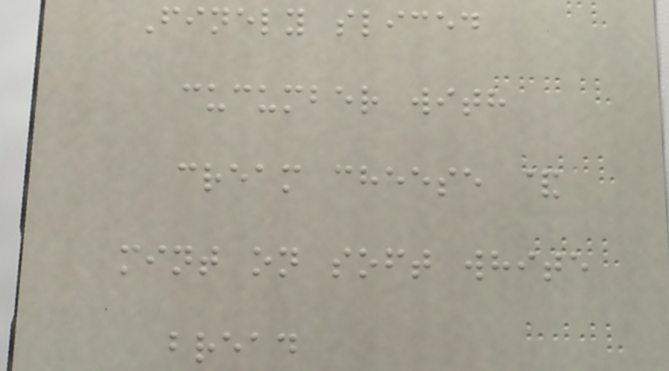Finely sliced
cucumber with
cream cheese &
mint on soft white
bread
